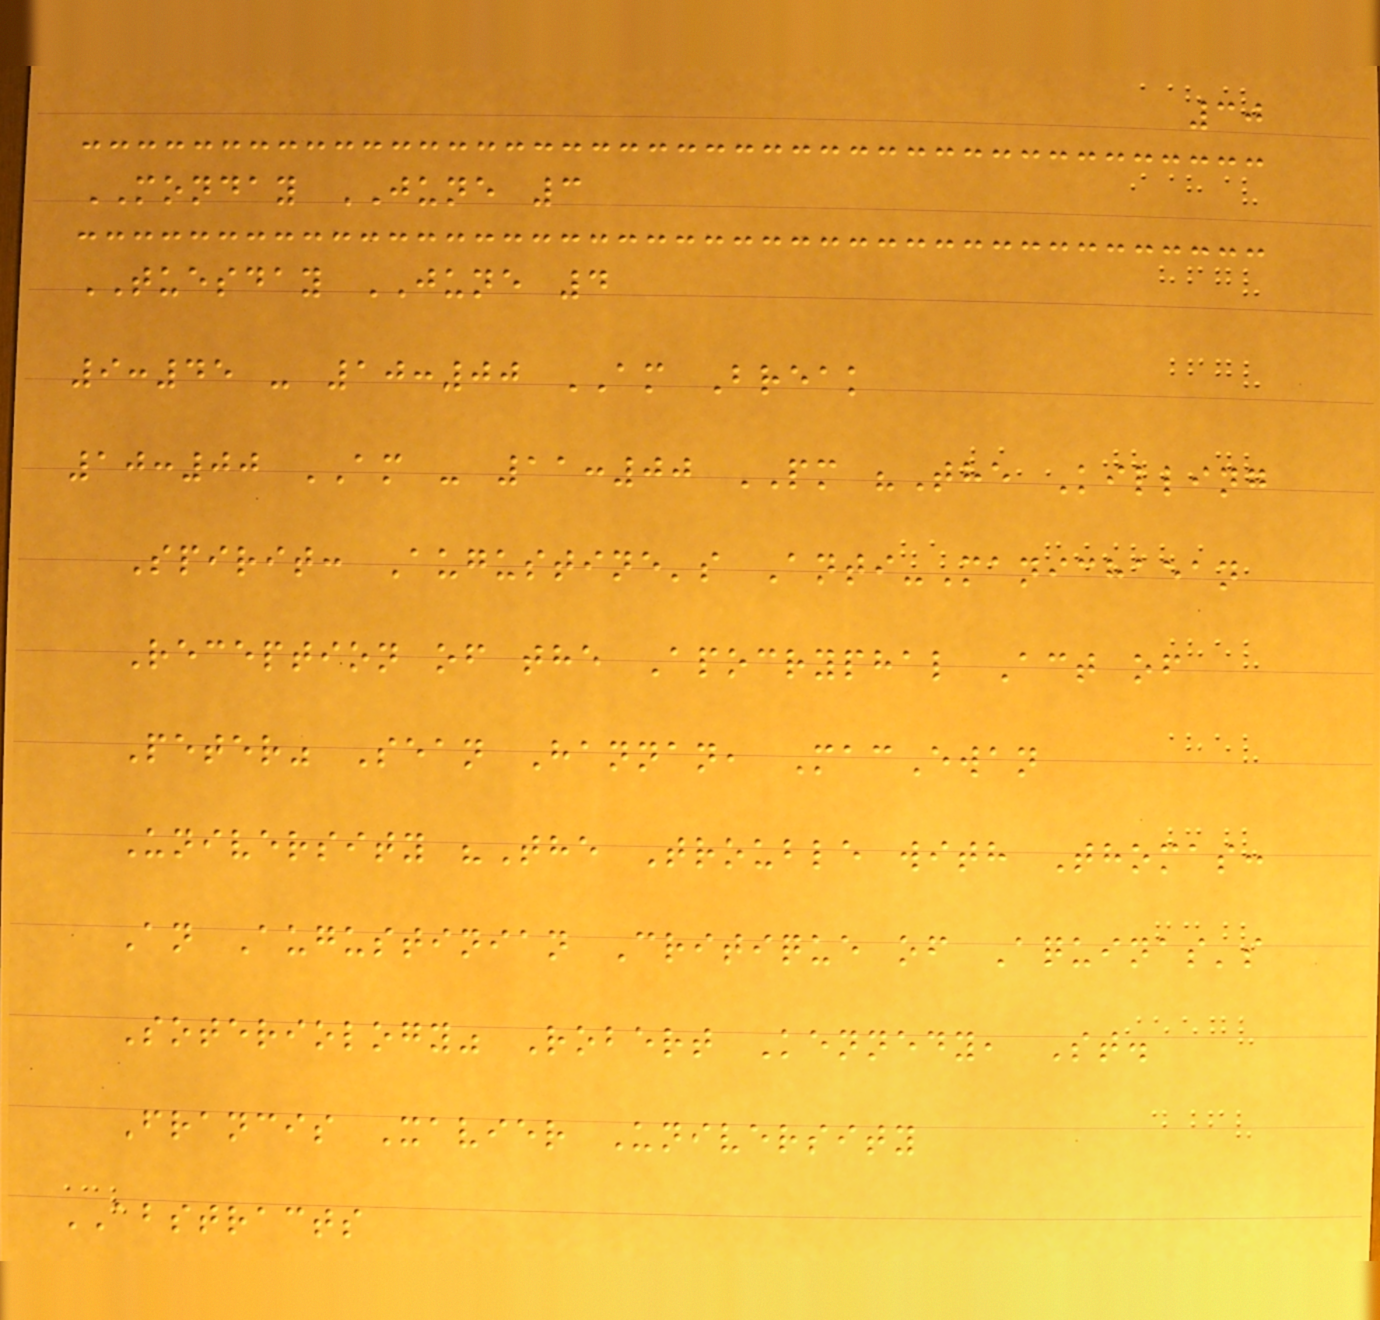30
MONDAY JUNE 3
TUESDAY JUNE 4
9:45 - 10:00 AM Break
10:00 AM - 11:00 PM "The Killing
Spirit: Augustine's Anti-Manichaean
Reception of the Apocryphal Act of
Peter" Sean Hannan, MacEwan
University "The Trouble with Thomas:
An Augustinian Critique of Aquinas's
Soteriology" Robert Kennedy, St.
Francis Xavier University
ABSTRACTS
